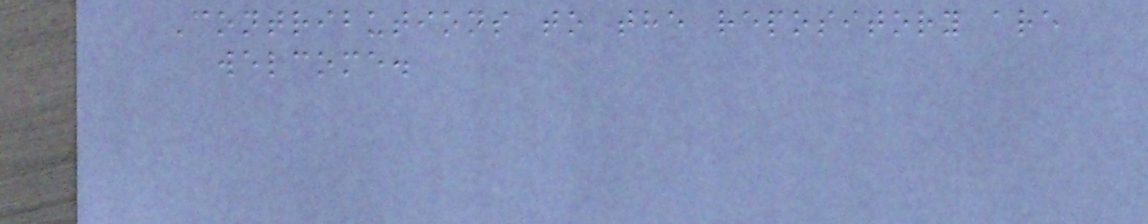Contributions to the repository are
welcome.
